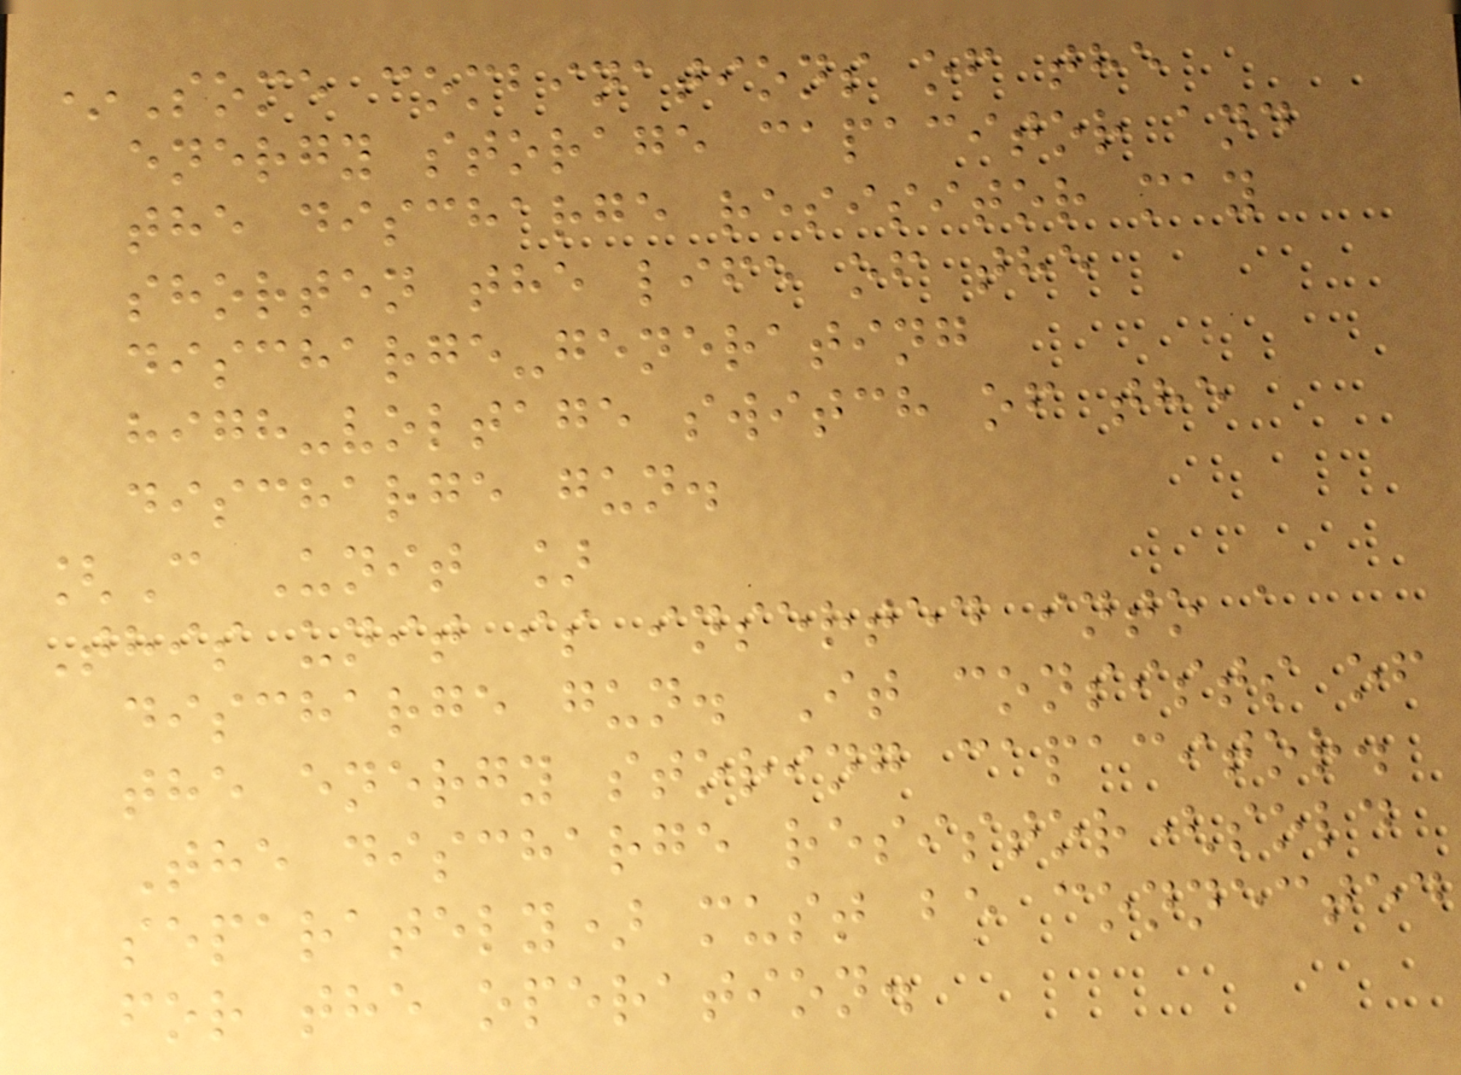*Some combinations of the
energy storage capacitor and
the discharge resisitor may
shorten the life of the
discharge-generating
high-voltage switch of the
discharge gun.
[C Unit ]
This unit is inserted into a
discharge gun. It consists of
the energy storing capacitor.
The discharge resistor(sold
separately) must be connected
for the operation.
